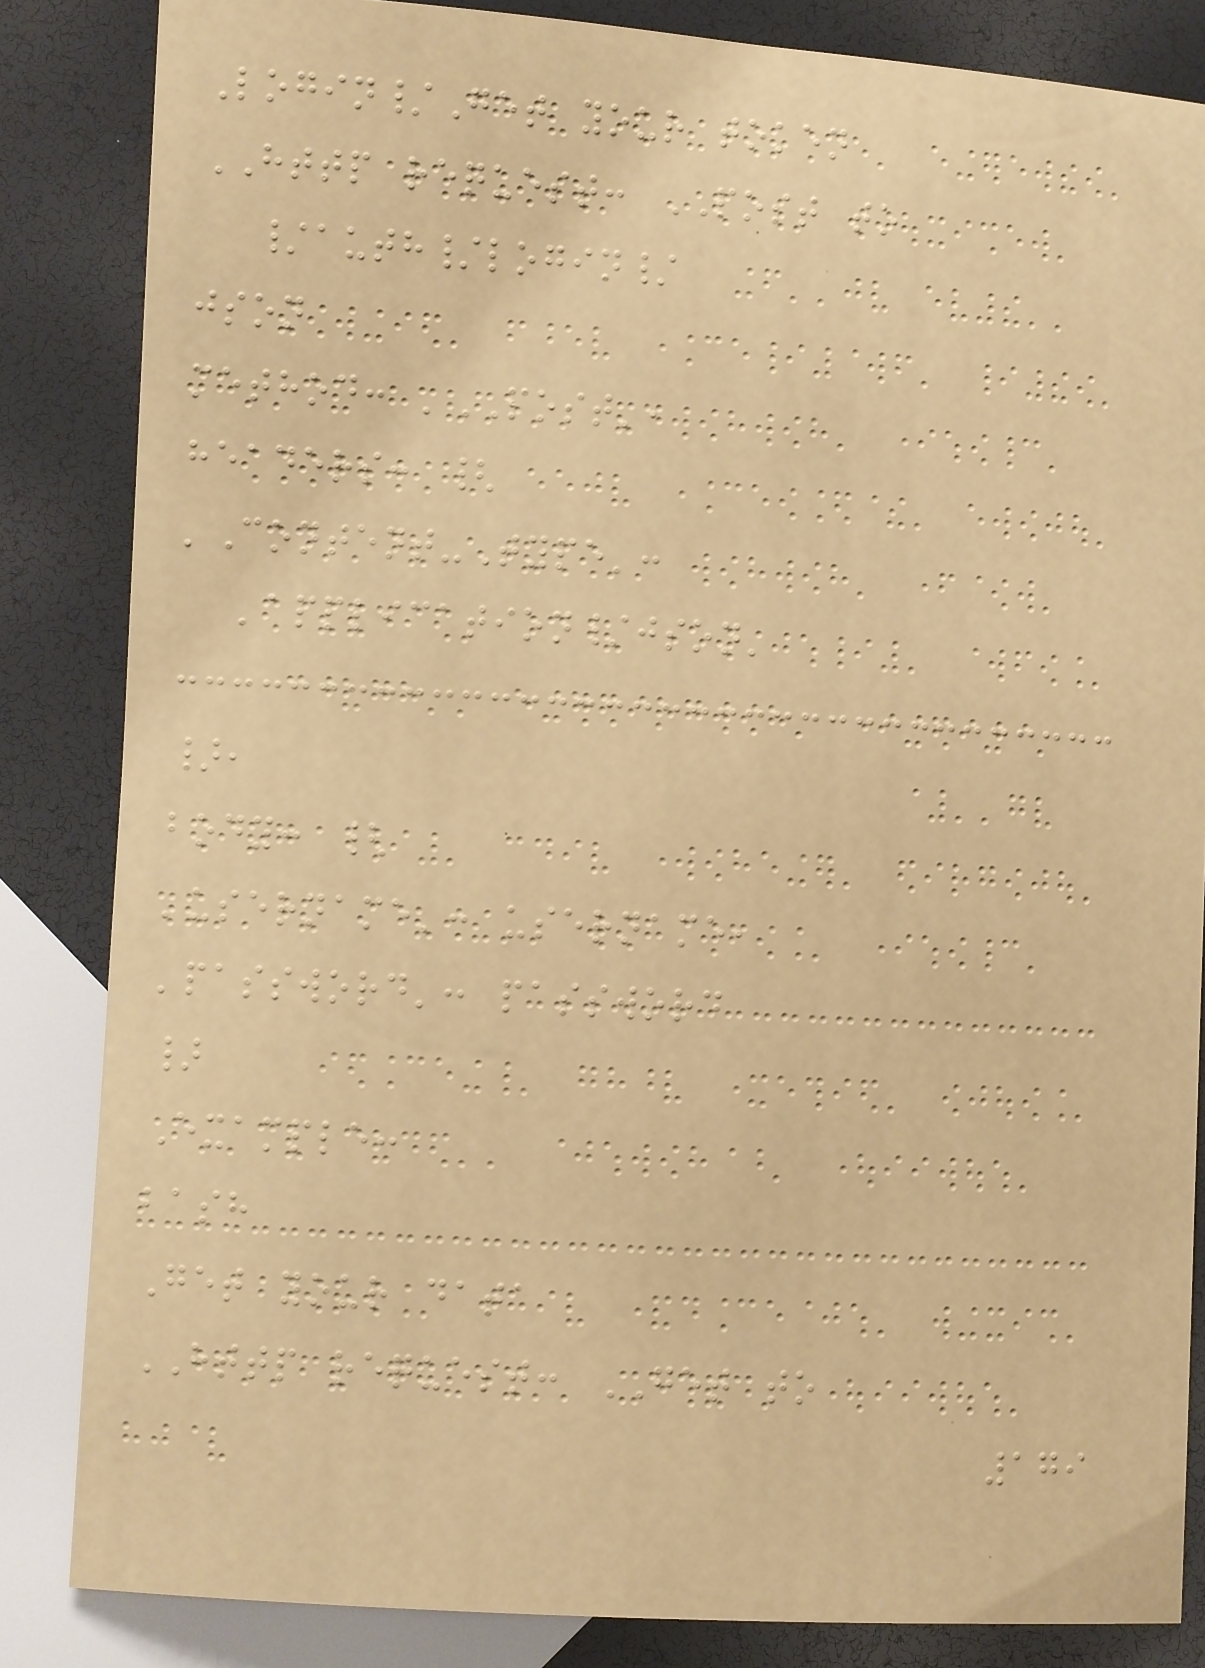Login/Get your token
HTTP request: POST to
/auth/login/
json
method: 'POST',
headers: {
'Content-Type':
'application/json'
},
body: {
'username': username,
'password': password
}
Example:
bash
Get your data
HTTP request: GET to
179
